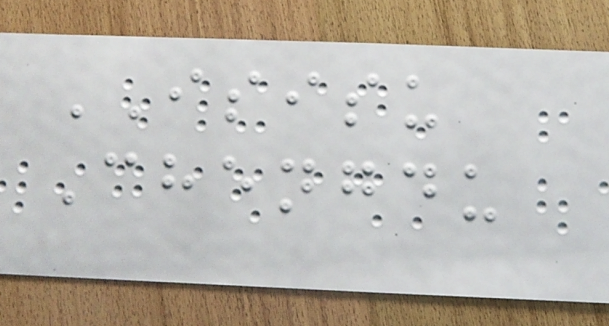ISISU
Chengdu
